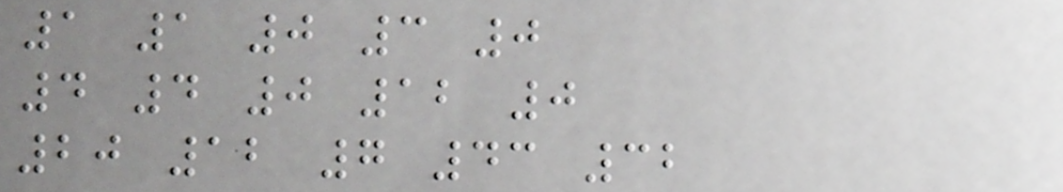1 1 0 3 0
4 4 0 12 0
20 12 7 43 32
